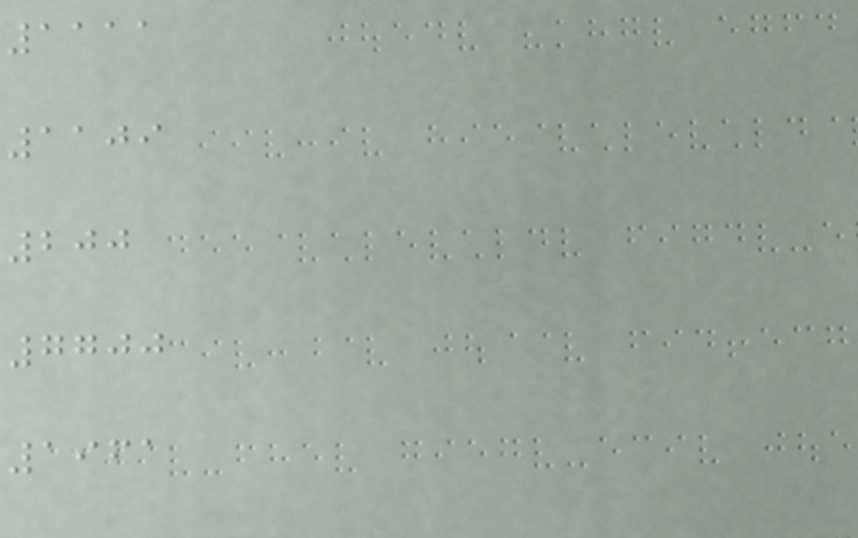1111
1109
200
7700
1961
